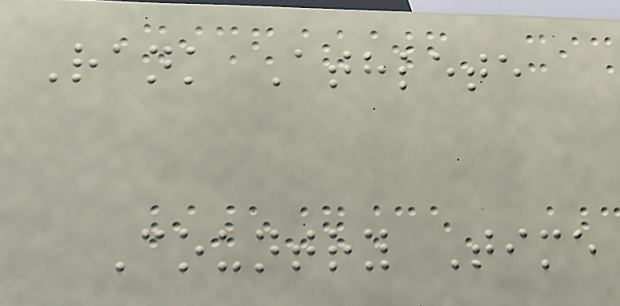Rank Athlete
Country Time
